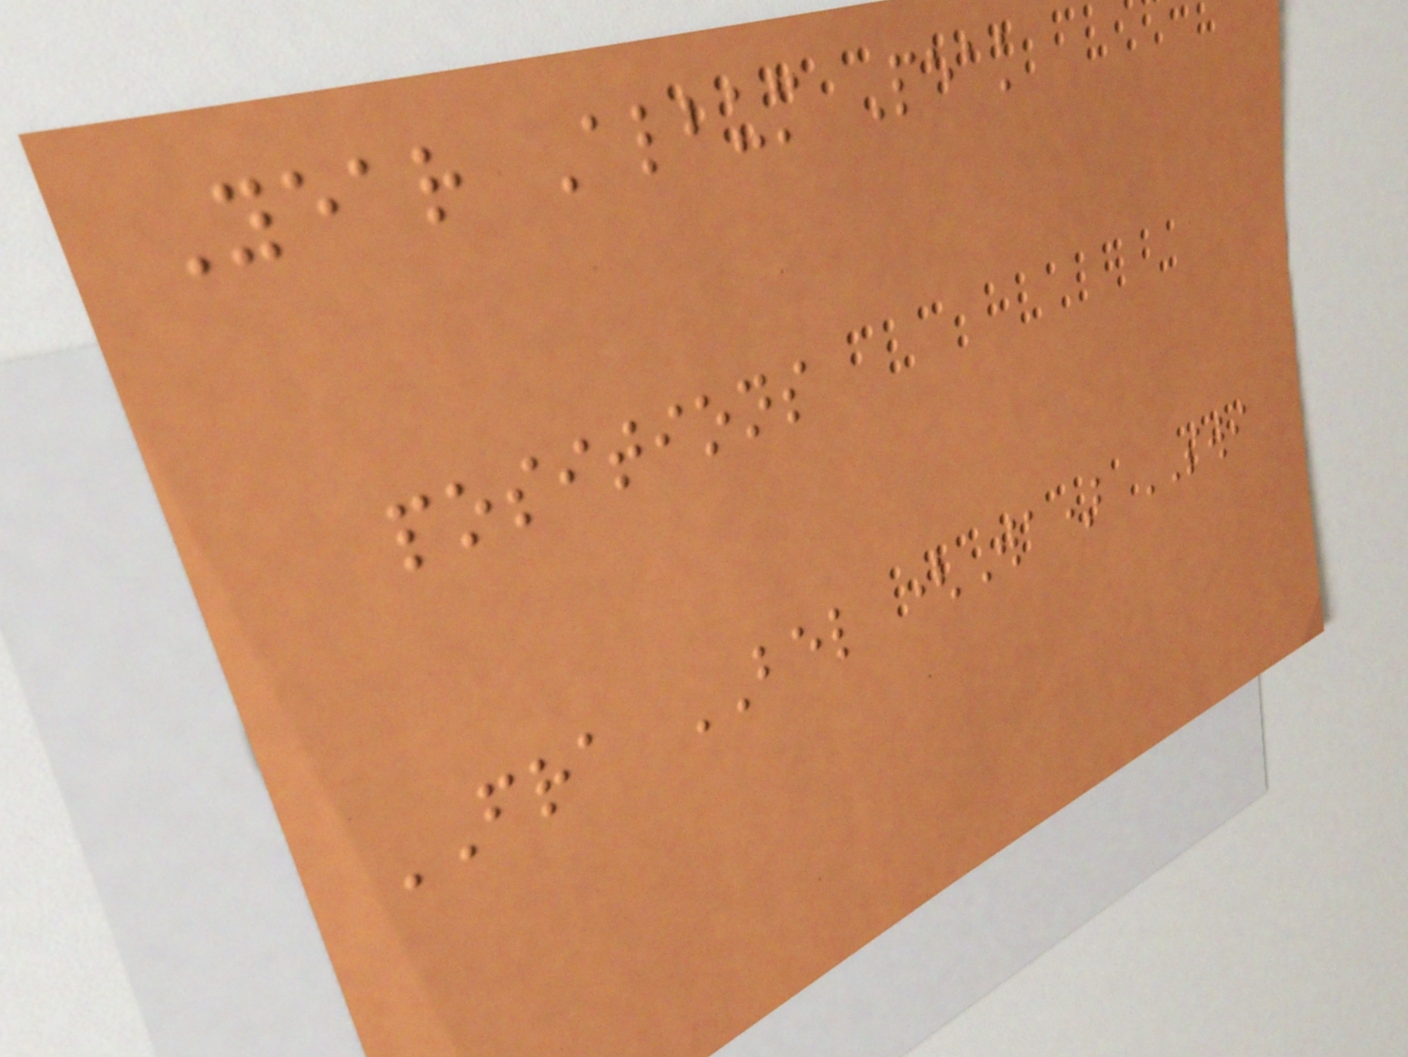Year Album Peak
positions
FRA BEL (Wa) SWI
